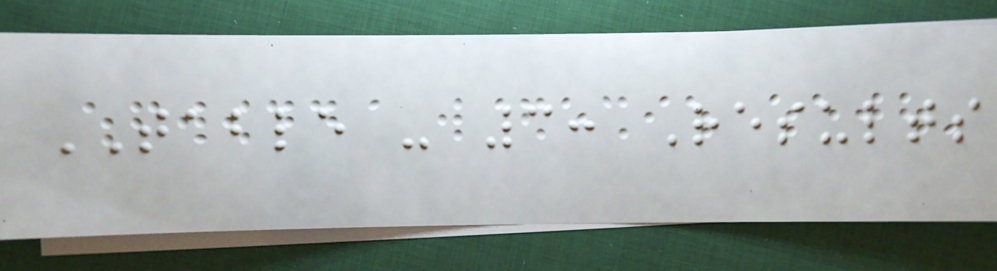TABLE - 3: Results
